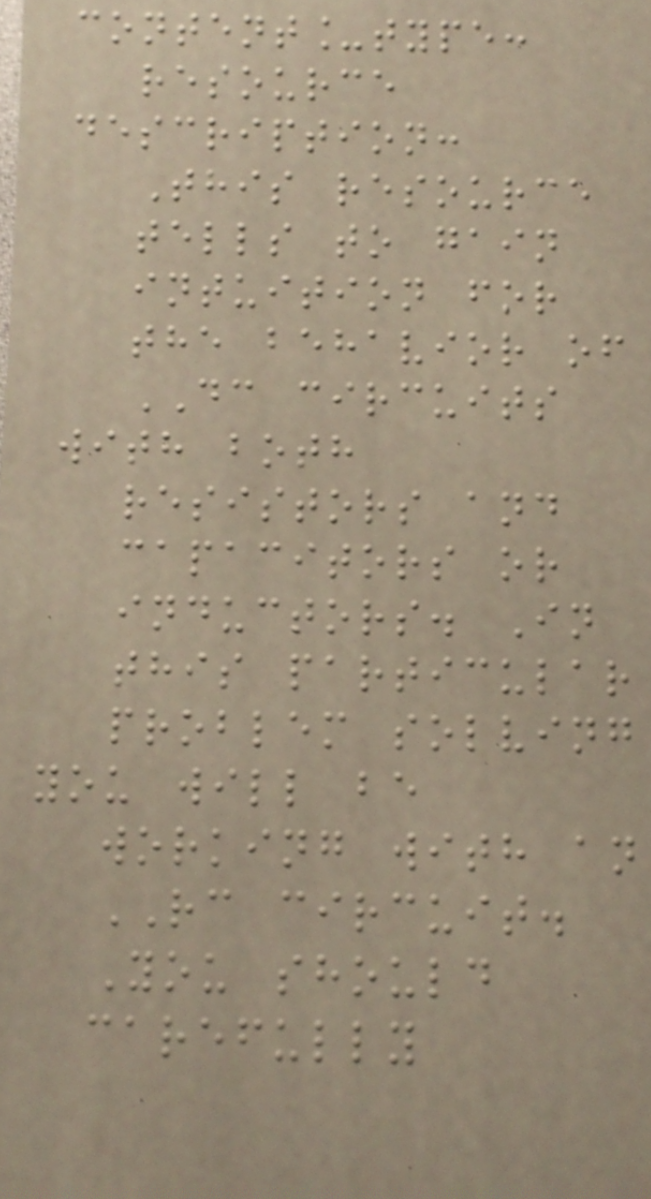content_type:
resource
description:
This resource
tells to gain
intuition for
the behavior of
DC circuits
with both
resistors and
capacitors or
inductors. In
this particular
problem solving
you will be
working with an
RC circuit.
You should
carefully
